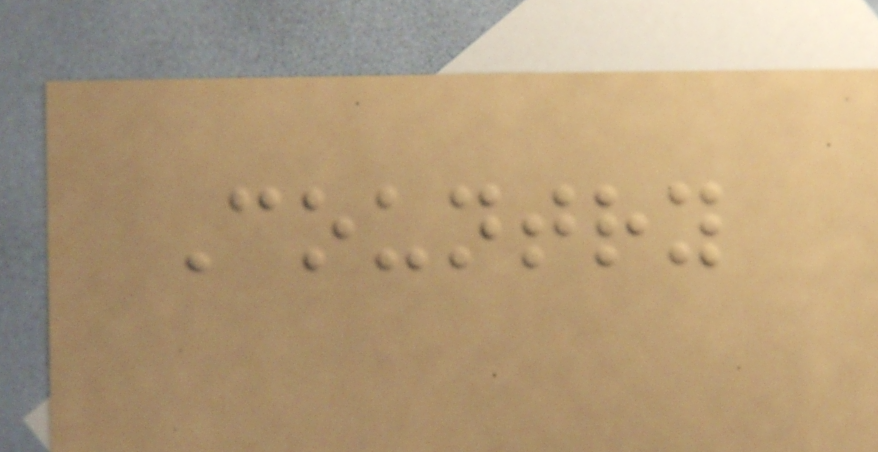Country
